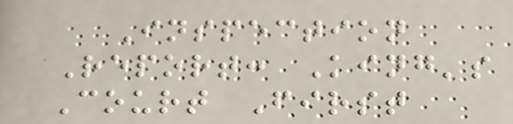Inspection
Report: King's
Court First
